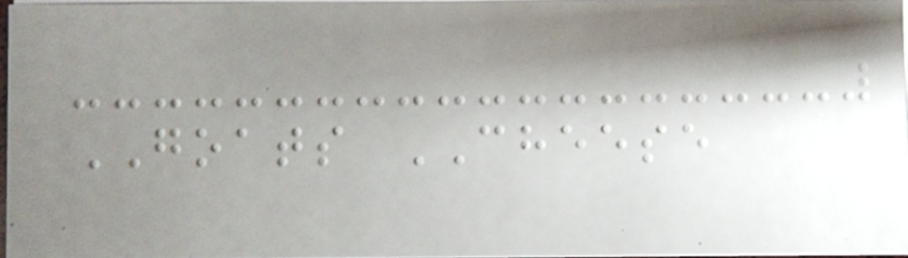GOATS CHEESE
